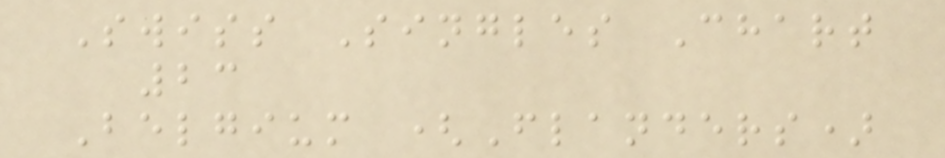Swiss Singles Chart
23
Belgium (Flanders)
